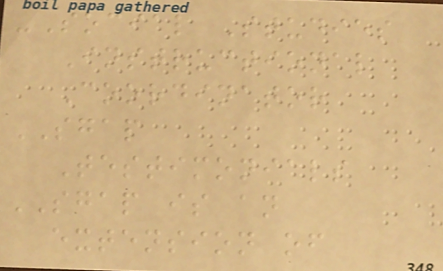-Social Studies
Instructional
Coordinator
SGAP
Testimonials
SGAP is an
extension of
